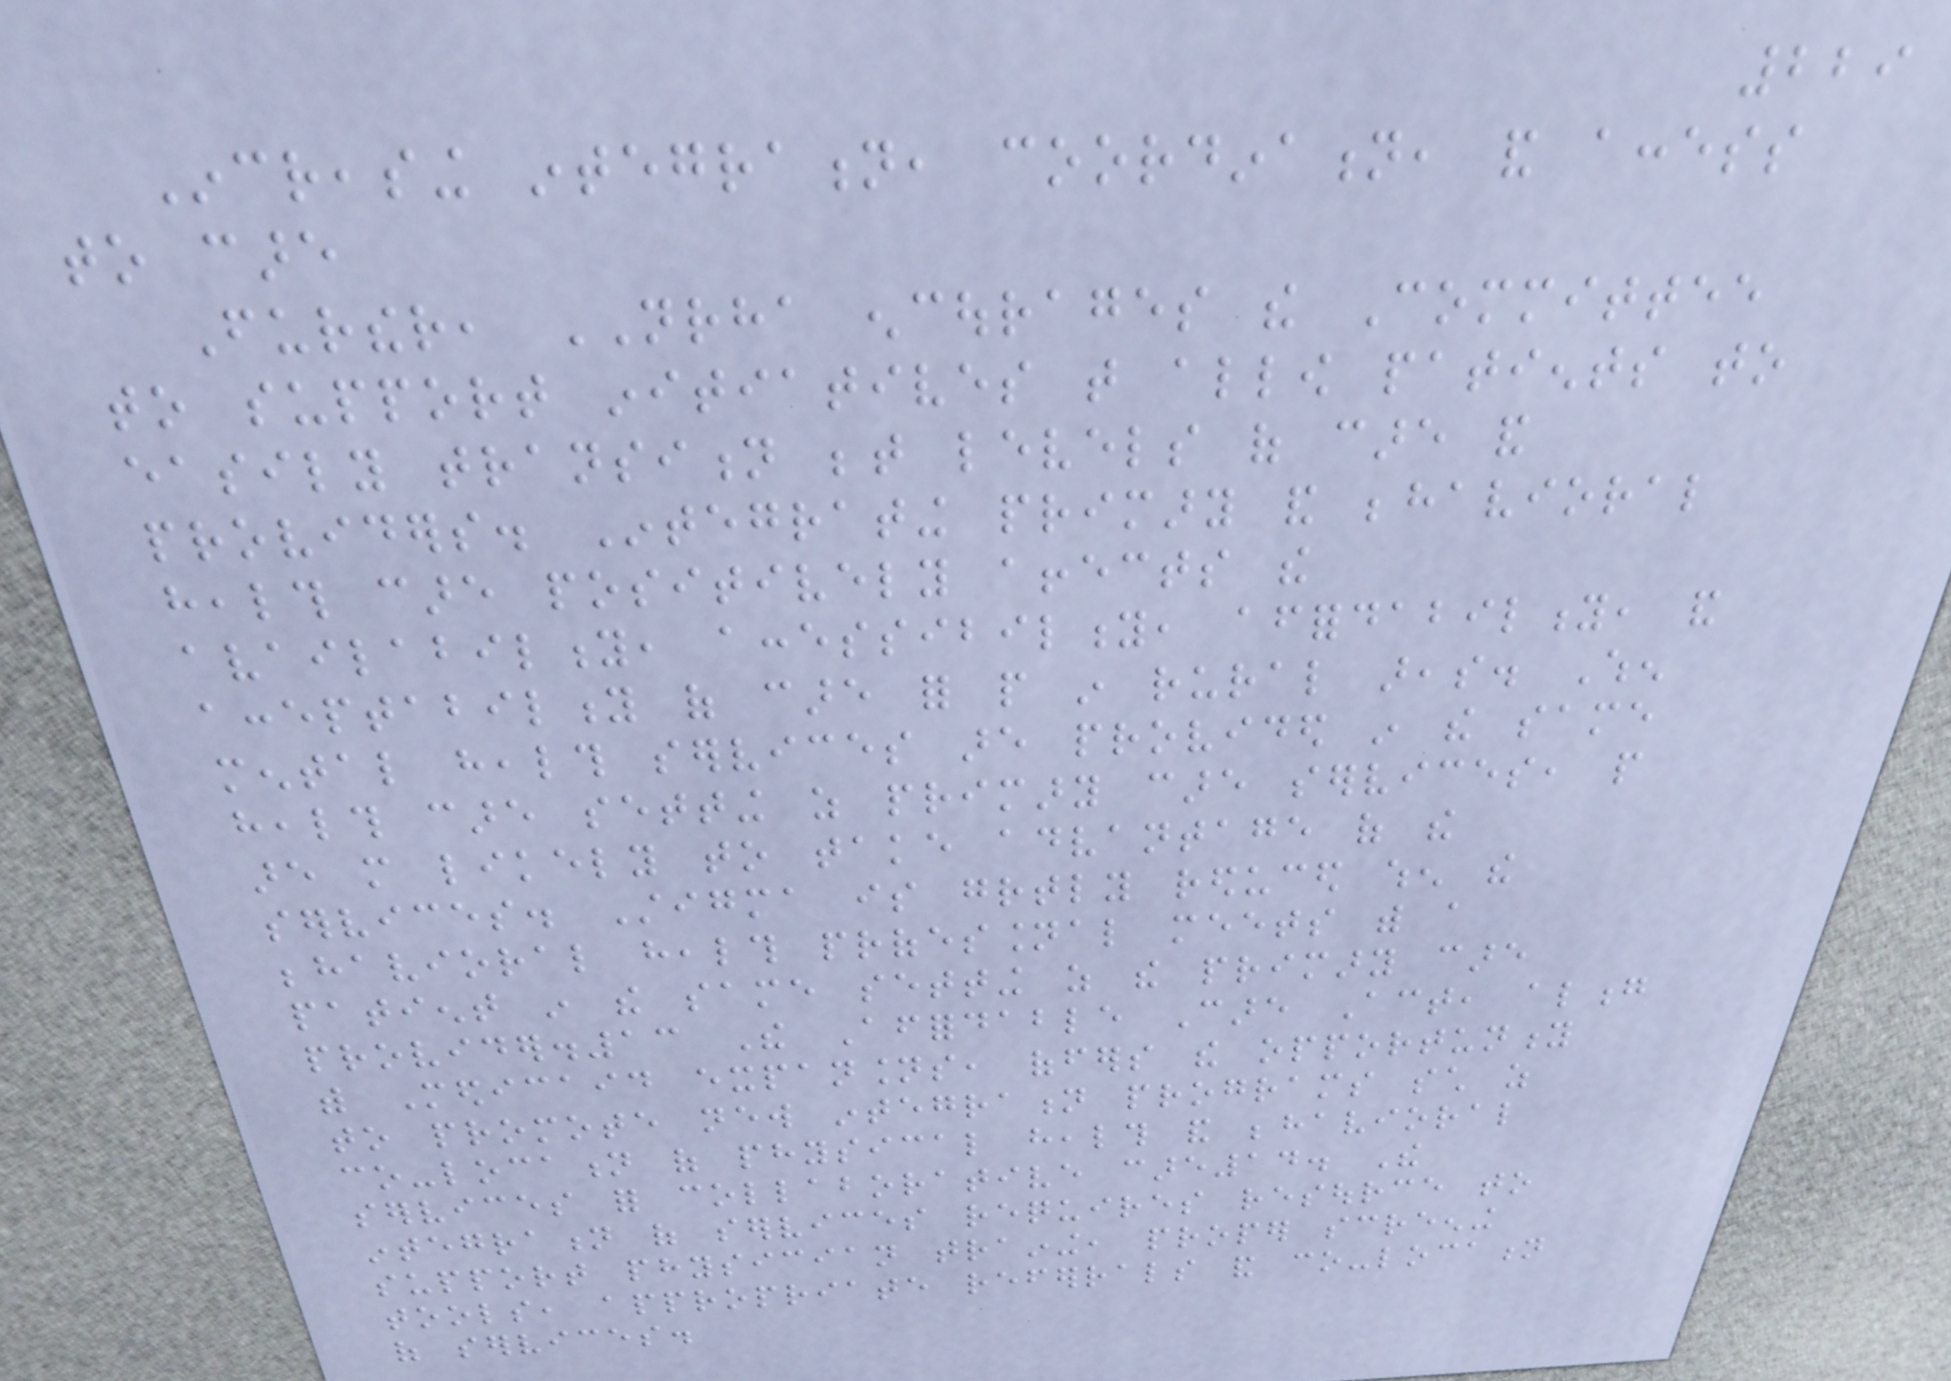229
Increasing integration, coordination, and access
to care
Further, NRHA encourages the Committee
to support initiatives that allow patients to
easily transition between levels of care and
providers. Integrating primary and behavioral
health care positively affects the
availability, accessibility, affordability, and
acceptability of care for people in rural areas. When
mental health services are provided in the same
health care setting as primary care services, people
are more likely to take advantage of the
services. Stigma is greatly reduced when the
behavioral health professional meets with a
patient in the same setting as the primary care
provider.13 The Affordable Care Act, along
with Medicaid expansions, offers the opportunity
to promote new integration programs such as
co-location of physical health and behavioral
services for collaborative care14. The
integration of services requires resource to
support physician training, proper screening
tools, appropriate referrals and co-location
of services.
